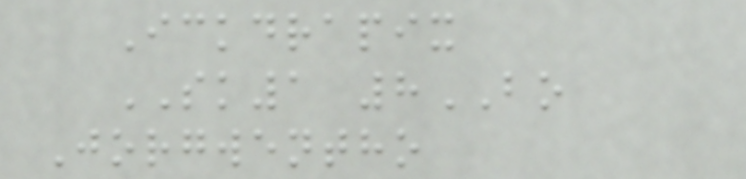Ickdrapix
SK1 8BO
Jorgwentho
